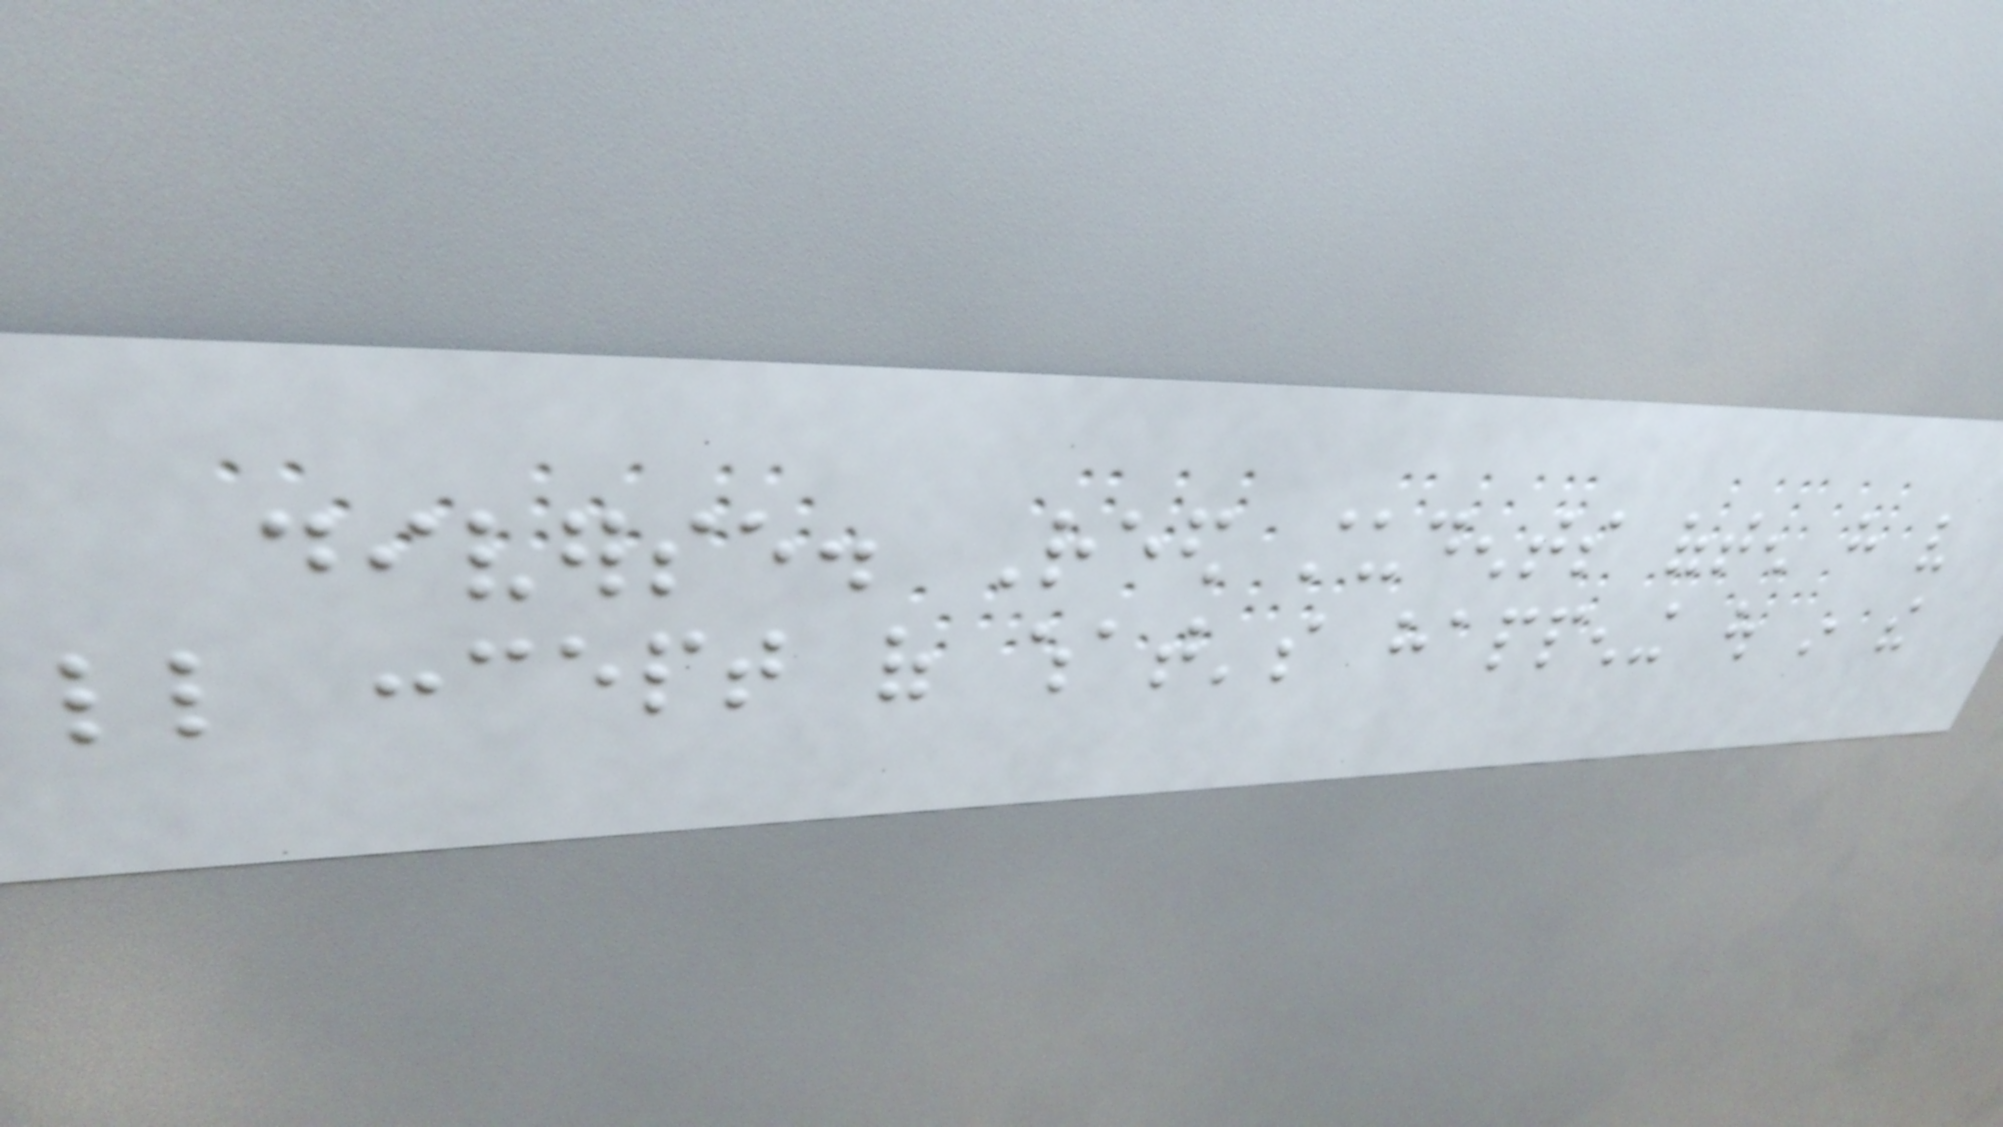diverse. Reed students often have very
little concept of what's happening out in the
